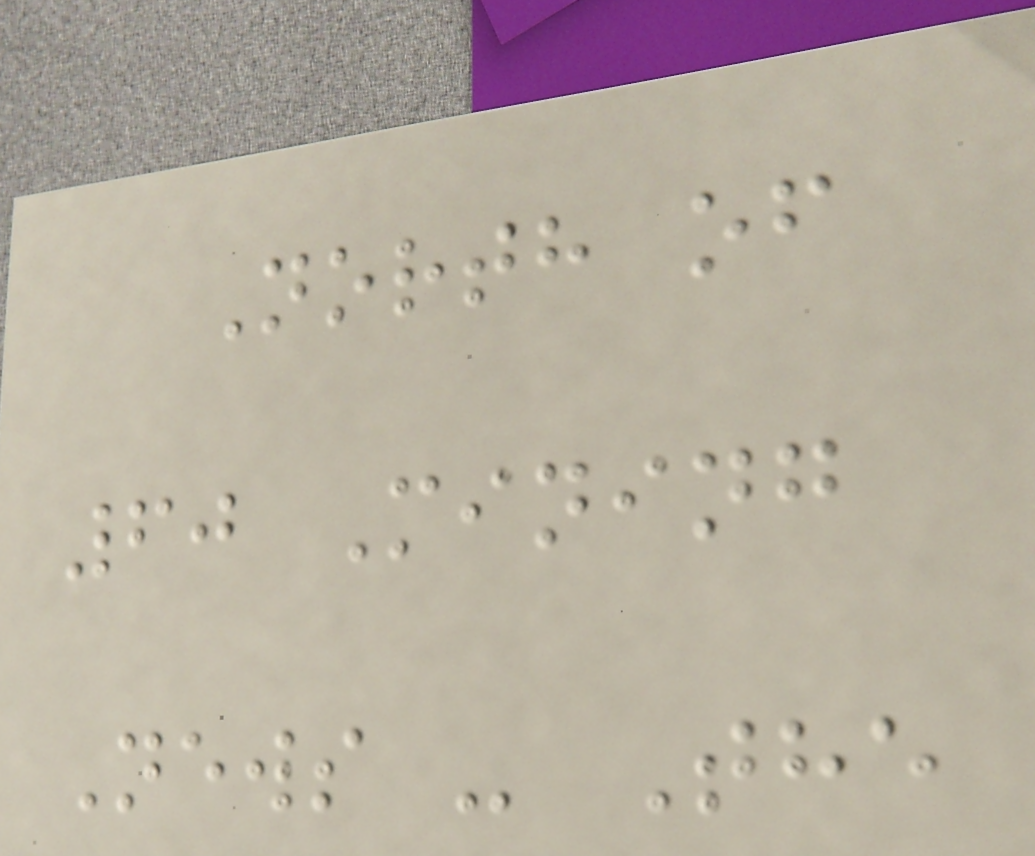North of
60 Mining
News - The
